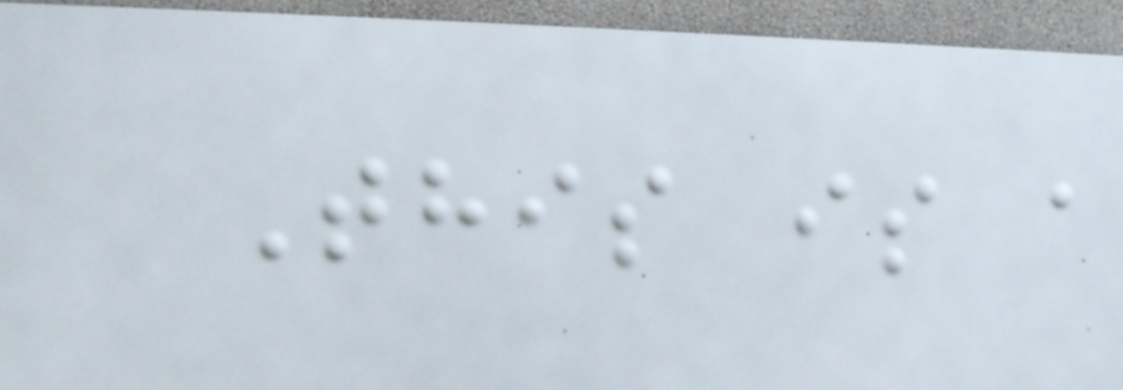This is a
